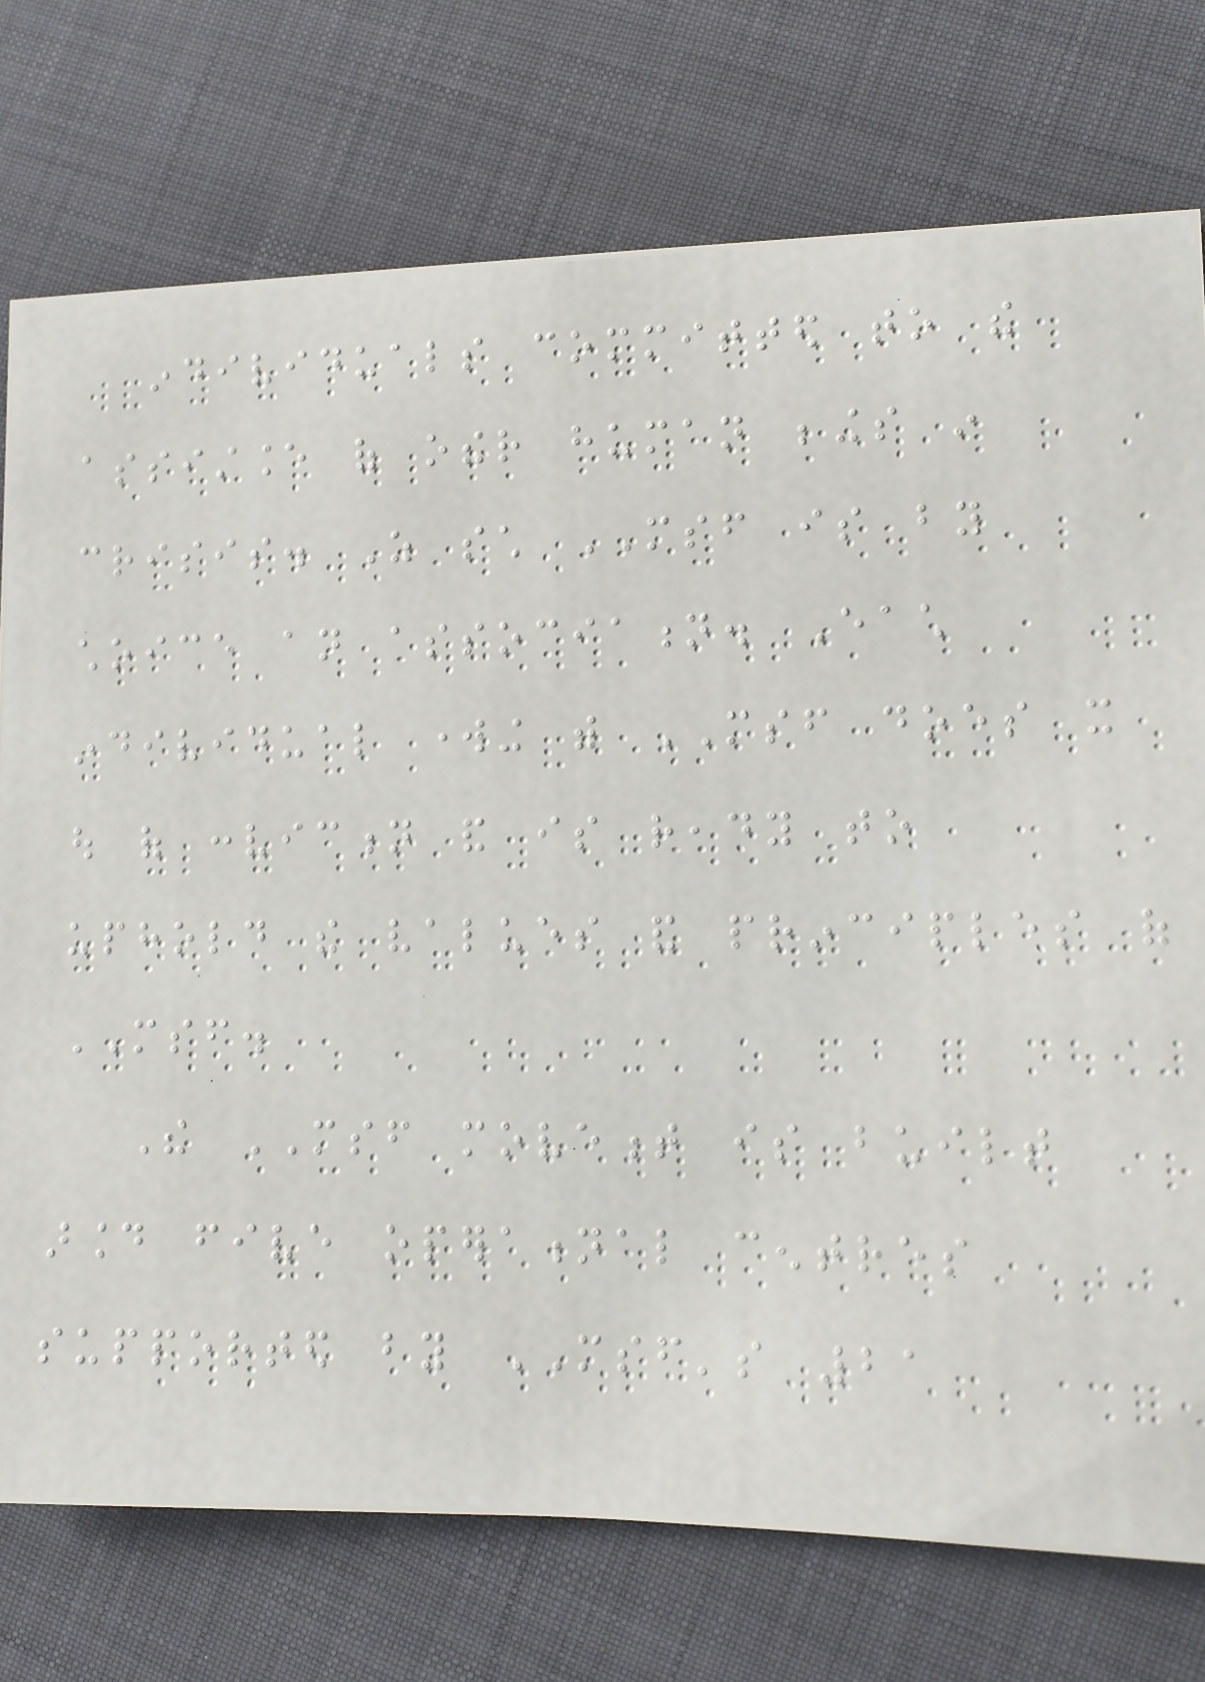individuals committed to the
assistance of other human beings in
crisis. As such MSF is by
choice an association. Each
individual working with MSF does it
out of conviction and is ready to
uphold the values and principles of
MSF.
The MSF movement is built
around five operational centres
supported by MSF's 21
